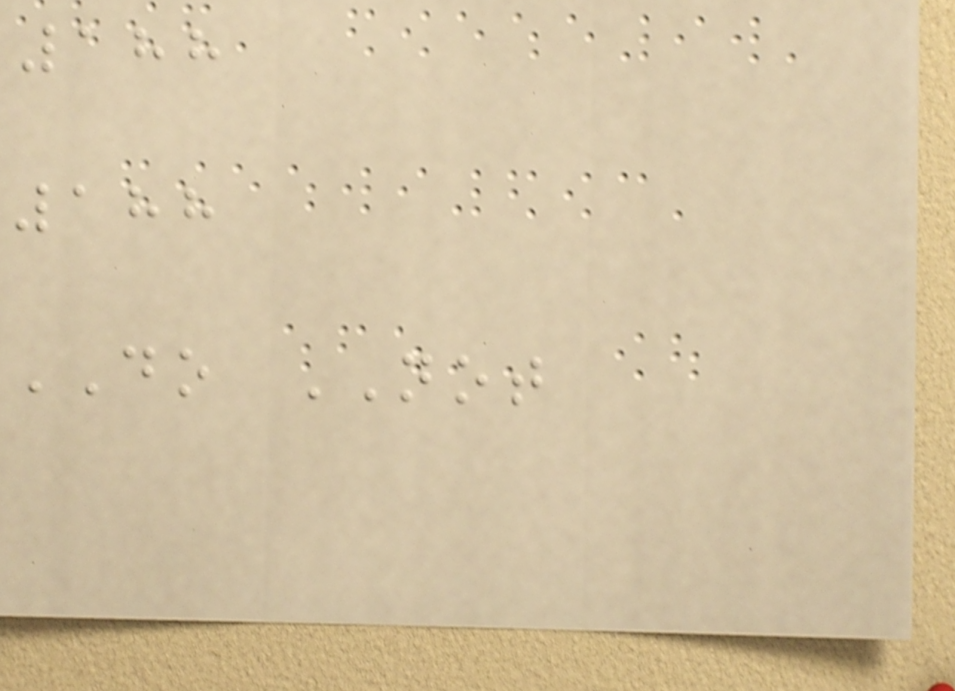188
188
DO NOT
